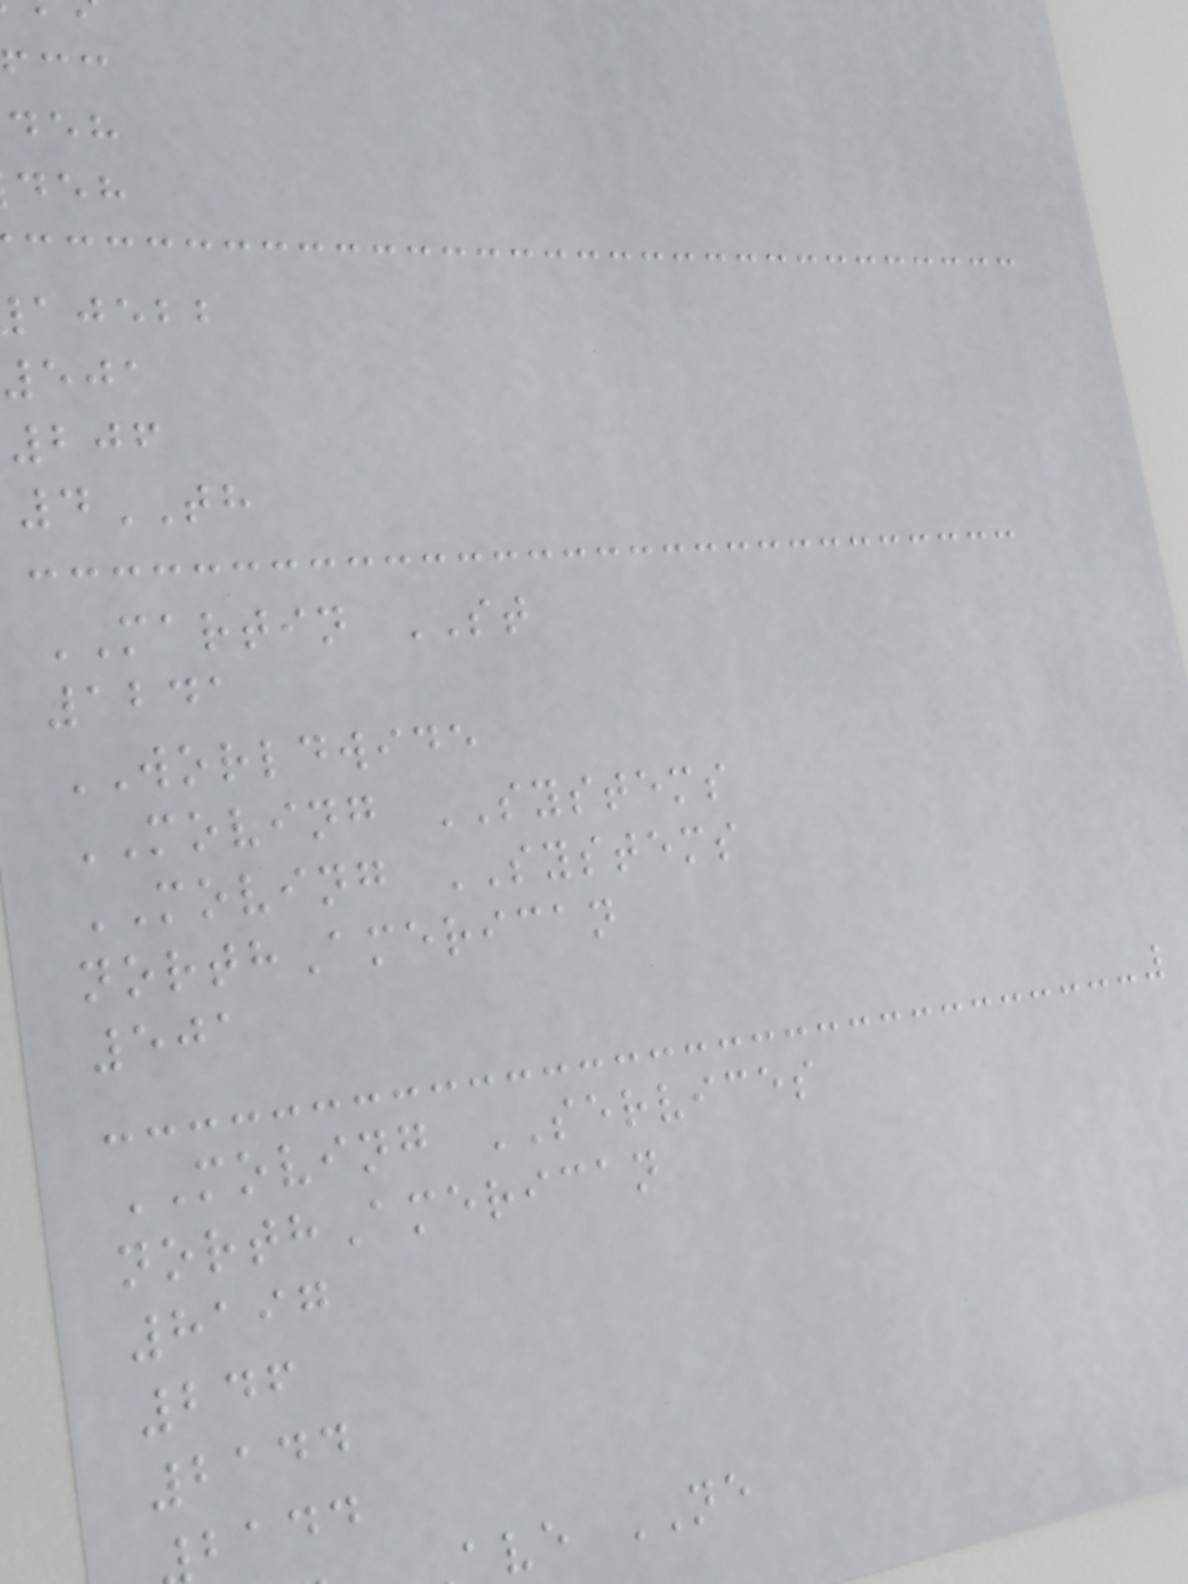ajebb
206
4TH
MARTIN ST
1241
WORLDWIDE
MOVING SYSTEMS
MOVING SYSTEMS
northAmerican
501
MOVING SERVICES
northAmerican
8197
246
2144
badd
ve NE
